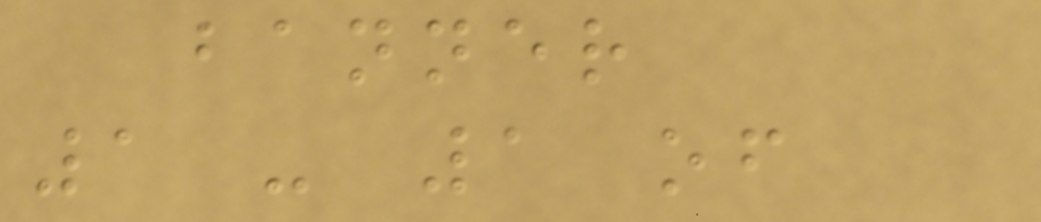banner
1 - 1 of
